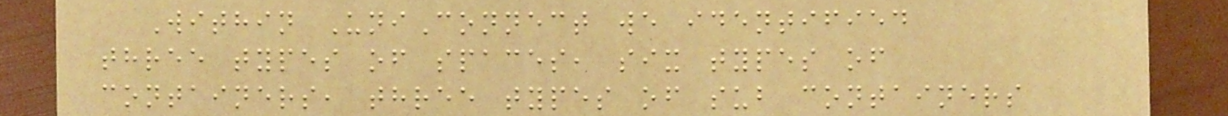Within UniConnect we identified
three types of spaces, six types of
containers, three types of sub containers
